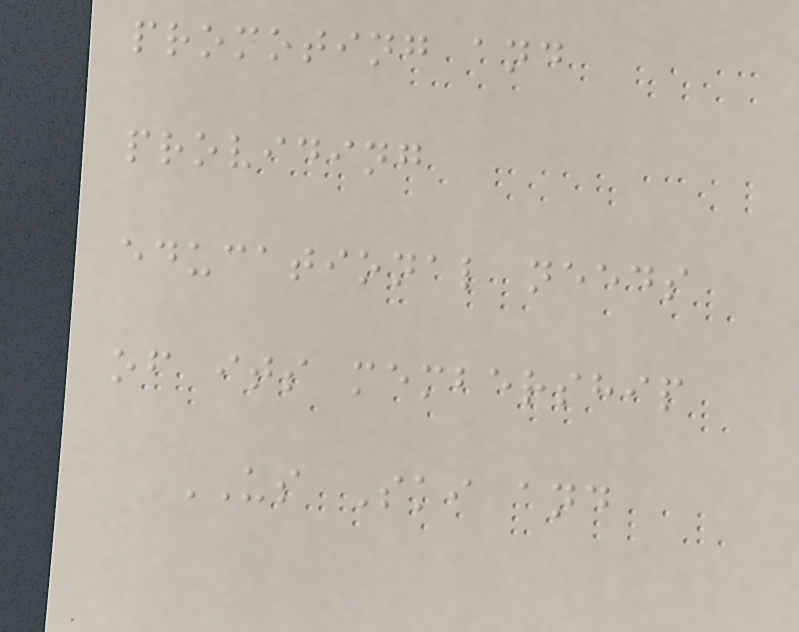promoting and
providing
educational needs
of its membership
US Ski and
